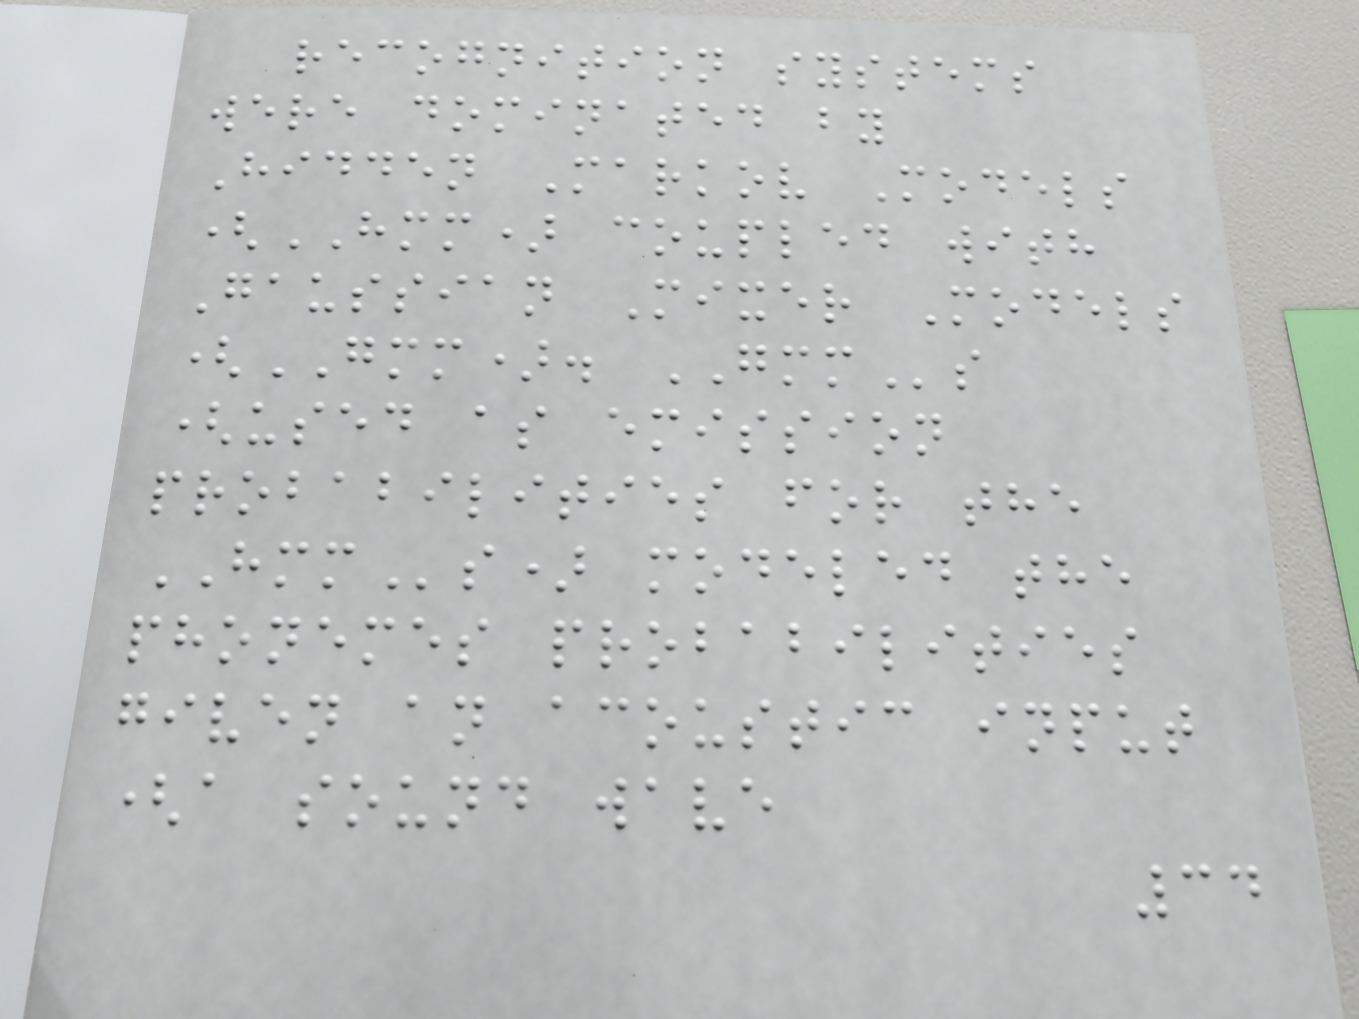recognition systems
were dominated by
Hidden Markov Models
(HMM) coupled with
Gaussian Mixer Models
(GMM). GMMs
(used as emission
probabilities for the
HMMs) modeled the
phonemes probabilities
given an acoustic input
(a sound wave
34
